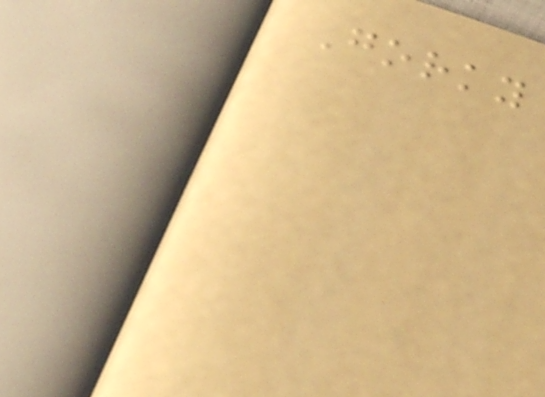Gorky
